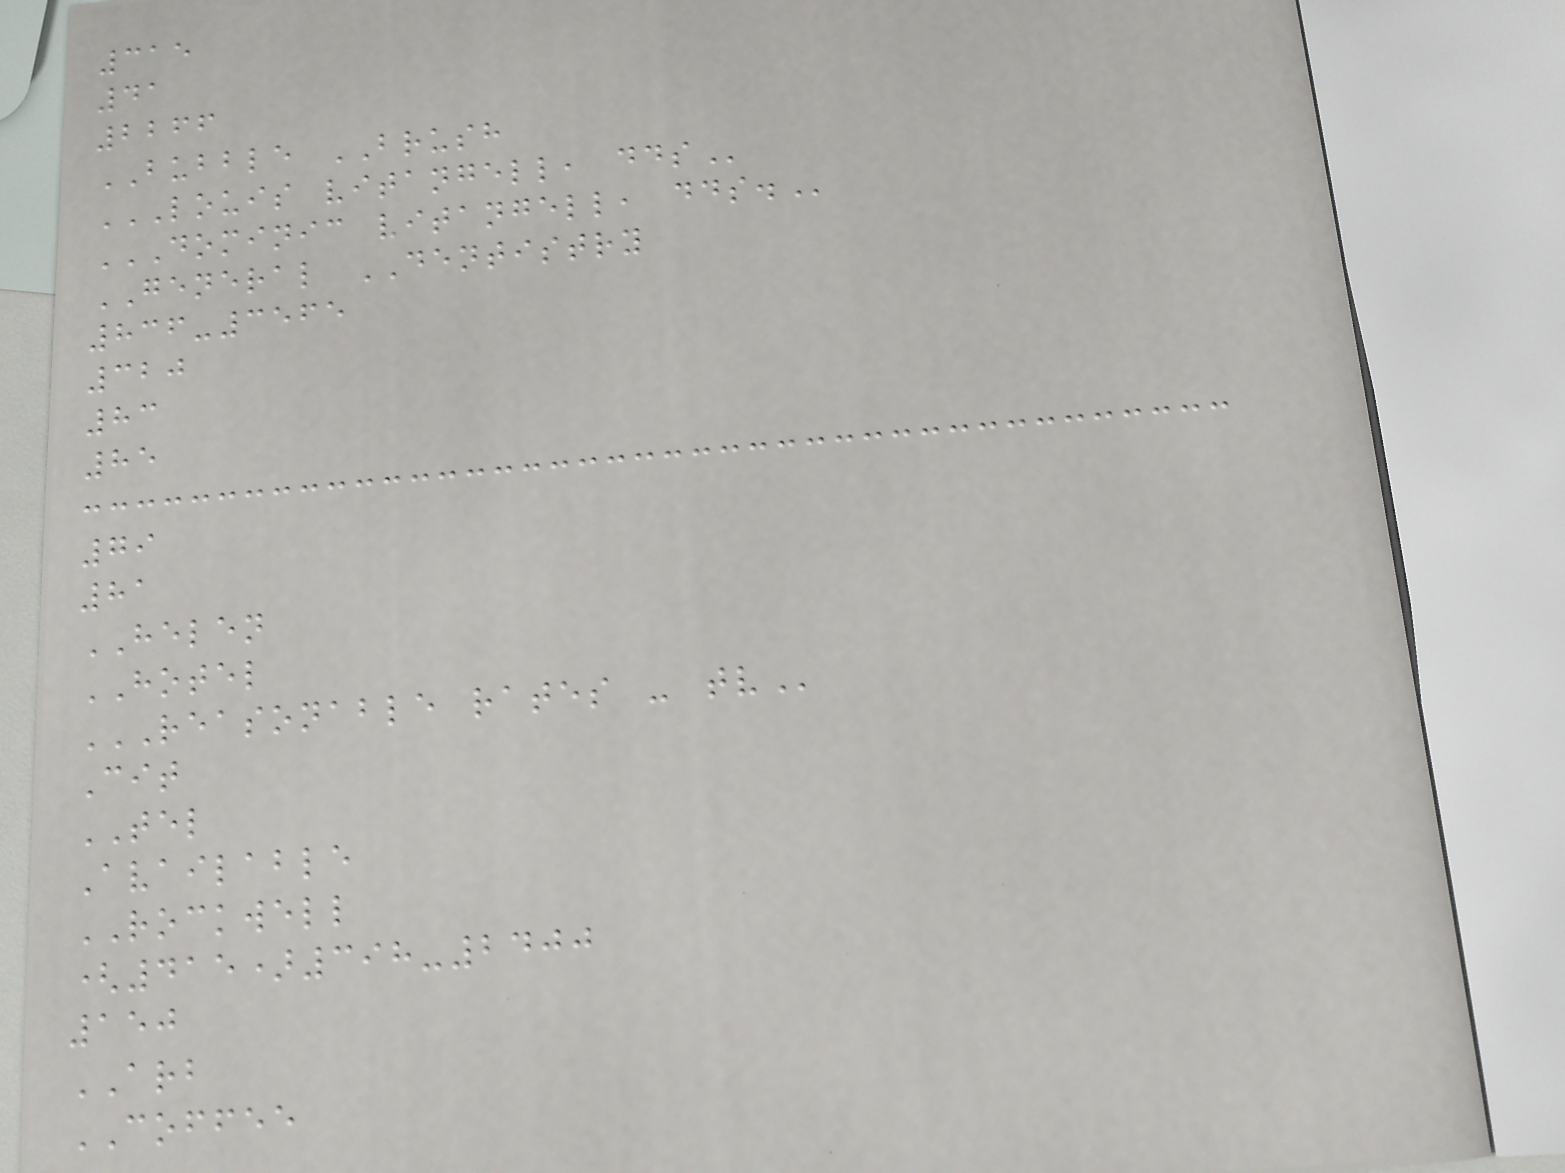315
41
2266
BUBBLE BRUSH
LOUIS VITANGELL, DDS
DOMINIC VITANGELL, DDS.
GENERAL DENTISTRY
836-3565
320
83
85
79
81
HELEN
HOTEL
REASONABLE RATES - TV
Cit
TEL
Available
ROCKWELL
(415)398-2400
150
ARB
COFFEE
